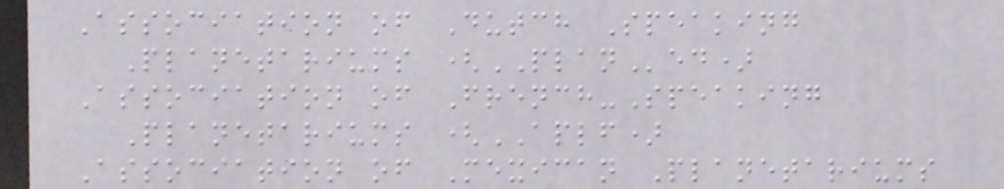Association of Dutch Speaking
Planetariums (PLANed)
Association of French-Speaking
Planetariums (APLF)
Association of Mexican Planetariums
